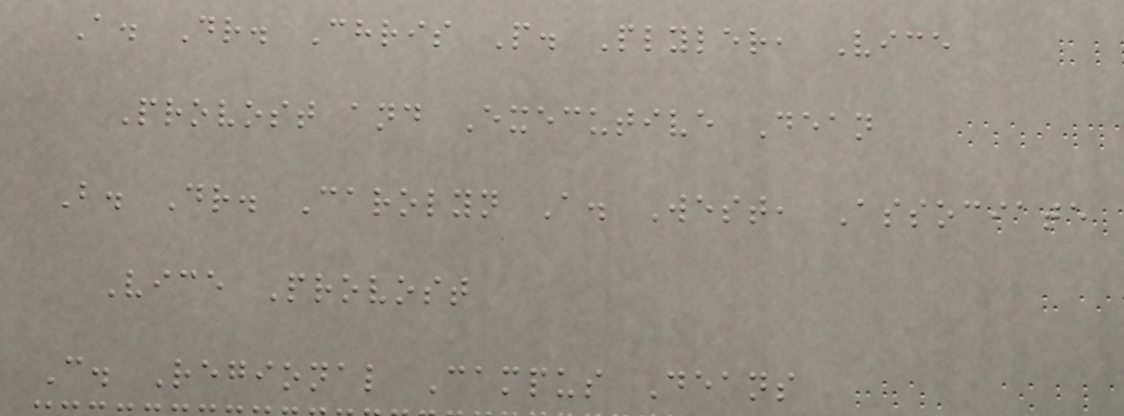A. Dr. Chris P. Plyler, Vice
Provost and Executive Dean
B. Dr. Carolyn A. West, Associate
Vice Provost
C. Regional Campus Deans
